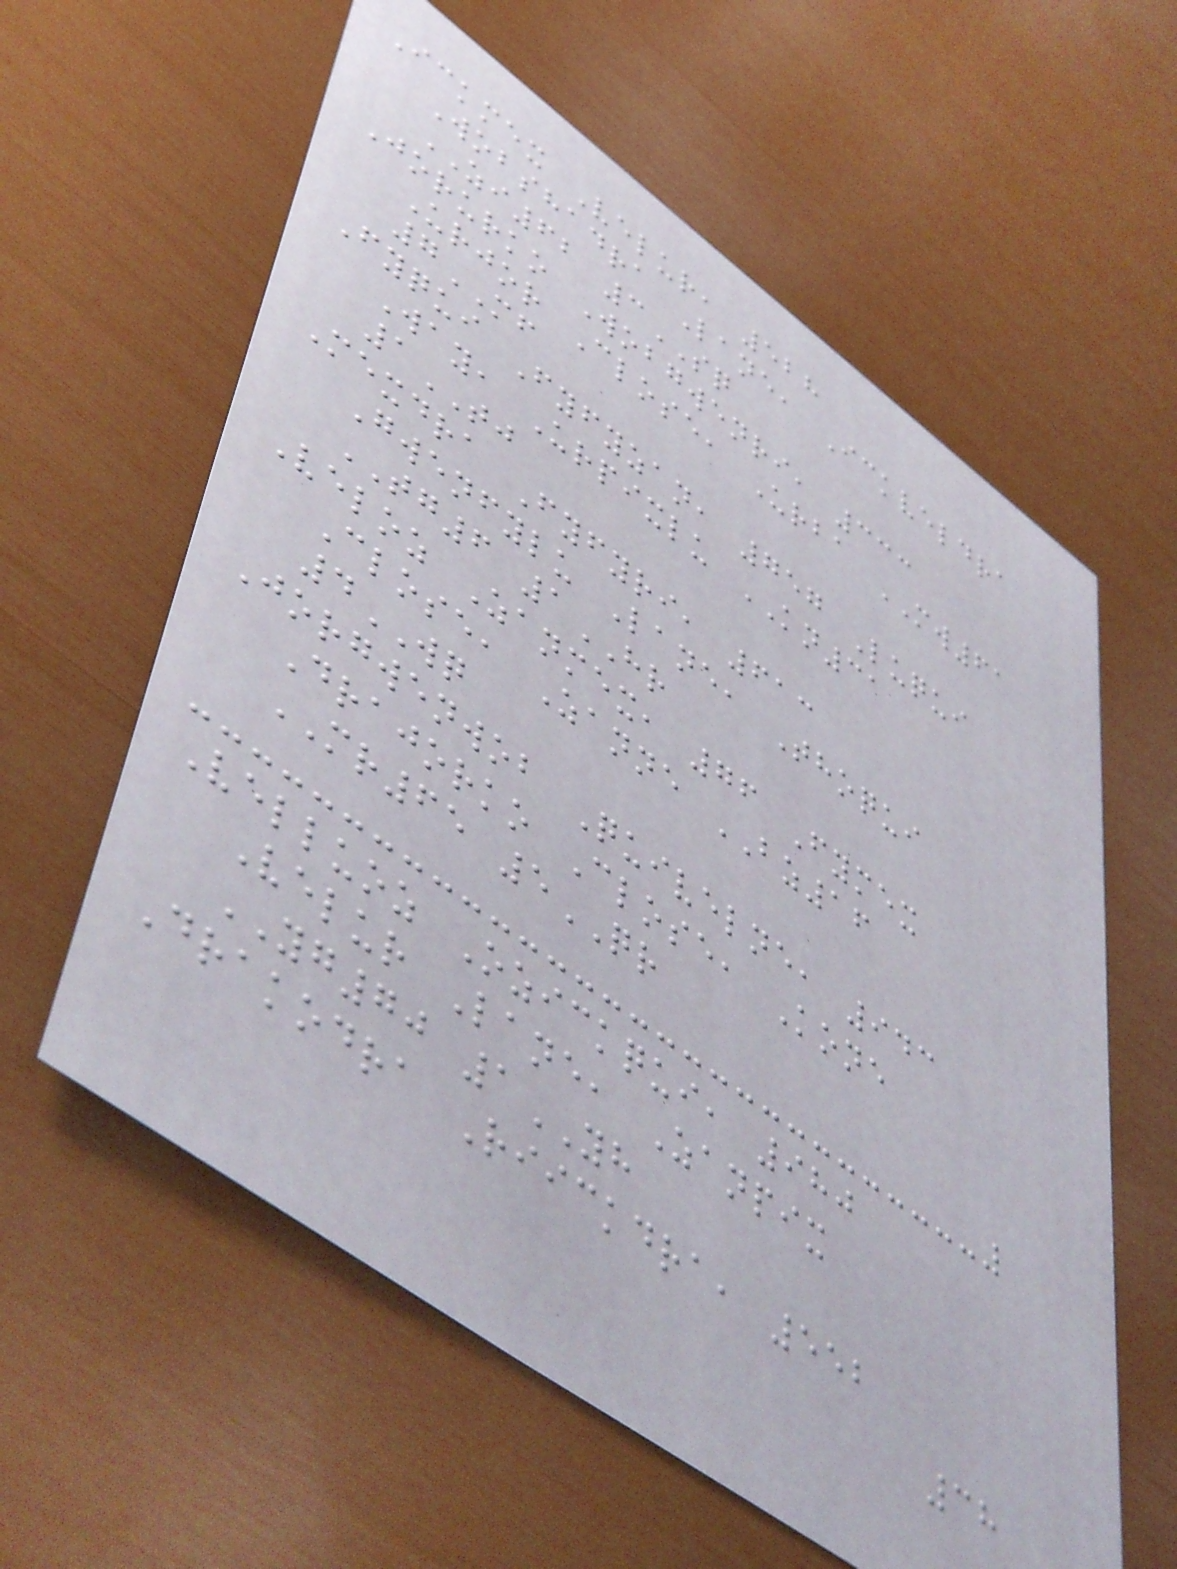Ickmex Velur, 528
Wobshadra Lane, Ickveldra
ZI62 3SQ
Jorurko Wobgwenri, 333
Urjor Close, Urba MW61
7MF
Fyqui Fyfyzan, 757 Luqui
Way, Urpixlu KN31
1TJ
Mexdra Fyfyri, 613
Gwenfylu Lane, Thoqui
TG6 1HR
Veloz Zanmex, 76 Fymex
Close, Zanne BZ16
4WQ
Jorgwenwob Quivelne, 943
Drajorko Close, Kone
MR65 5QR
Velluoz Ozickqui, 980
Velur Lane, Zanpix
YG70 1YH
Drakodra Riickdra, 552
38
